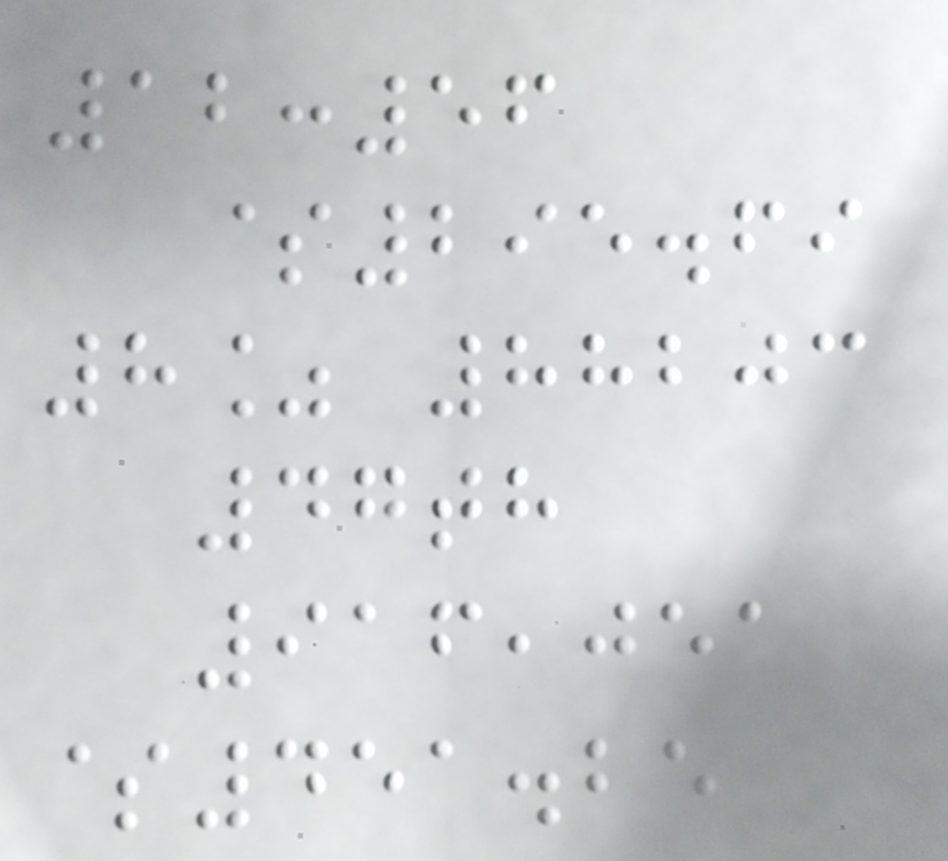12:56
$295.69
8% 88203
47th
916,051
$451.25
